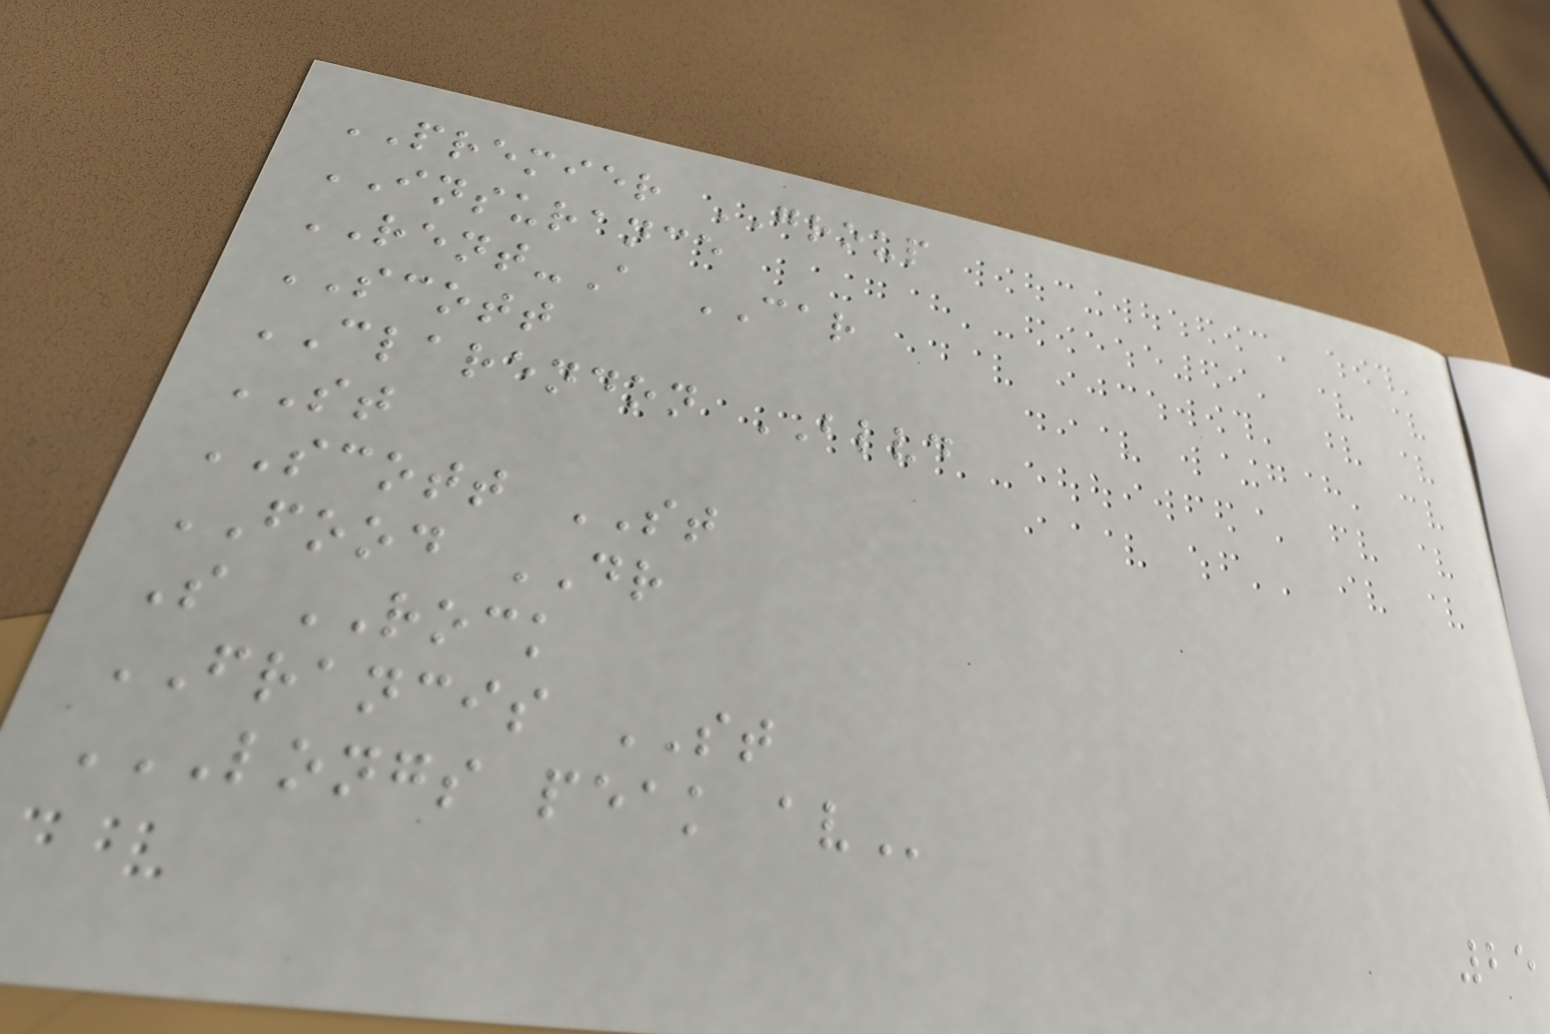PREMIER GROUP
INSURANCE
RENT-A CAR
SCOTT
CLARENDON BLVD
ST
SCOTT ST
FOOD DR
S ROCK
FRANCIS ST
LONGS PEAK AV
25
